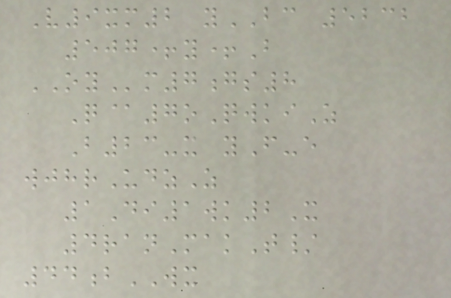V9xm2 yBC 5232
507+y+B
OYm7gs8
Q@7oQwkiZ
B23-x yF-e
wjhrUdzZ
1Di1wk2X
4ranMakT/
44bWX
